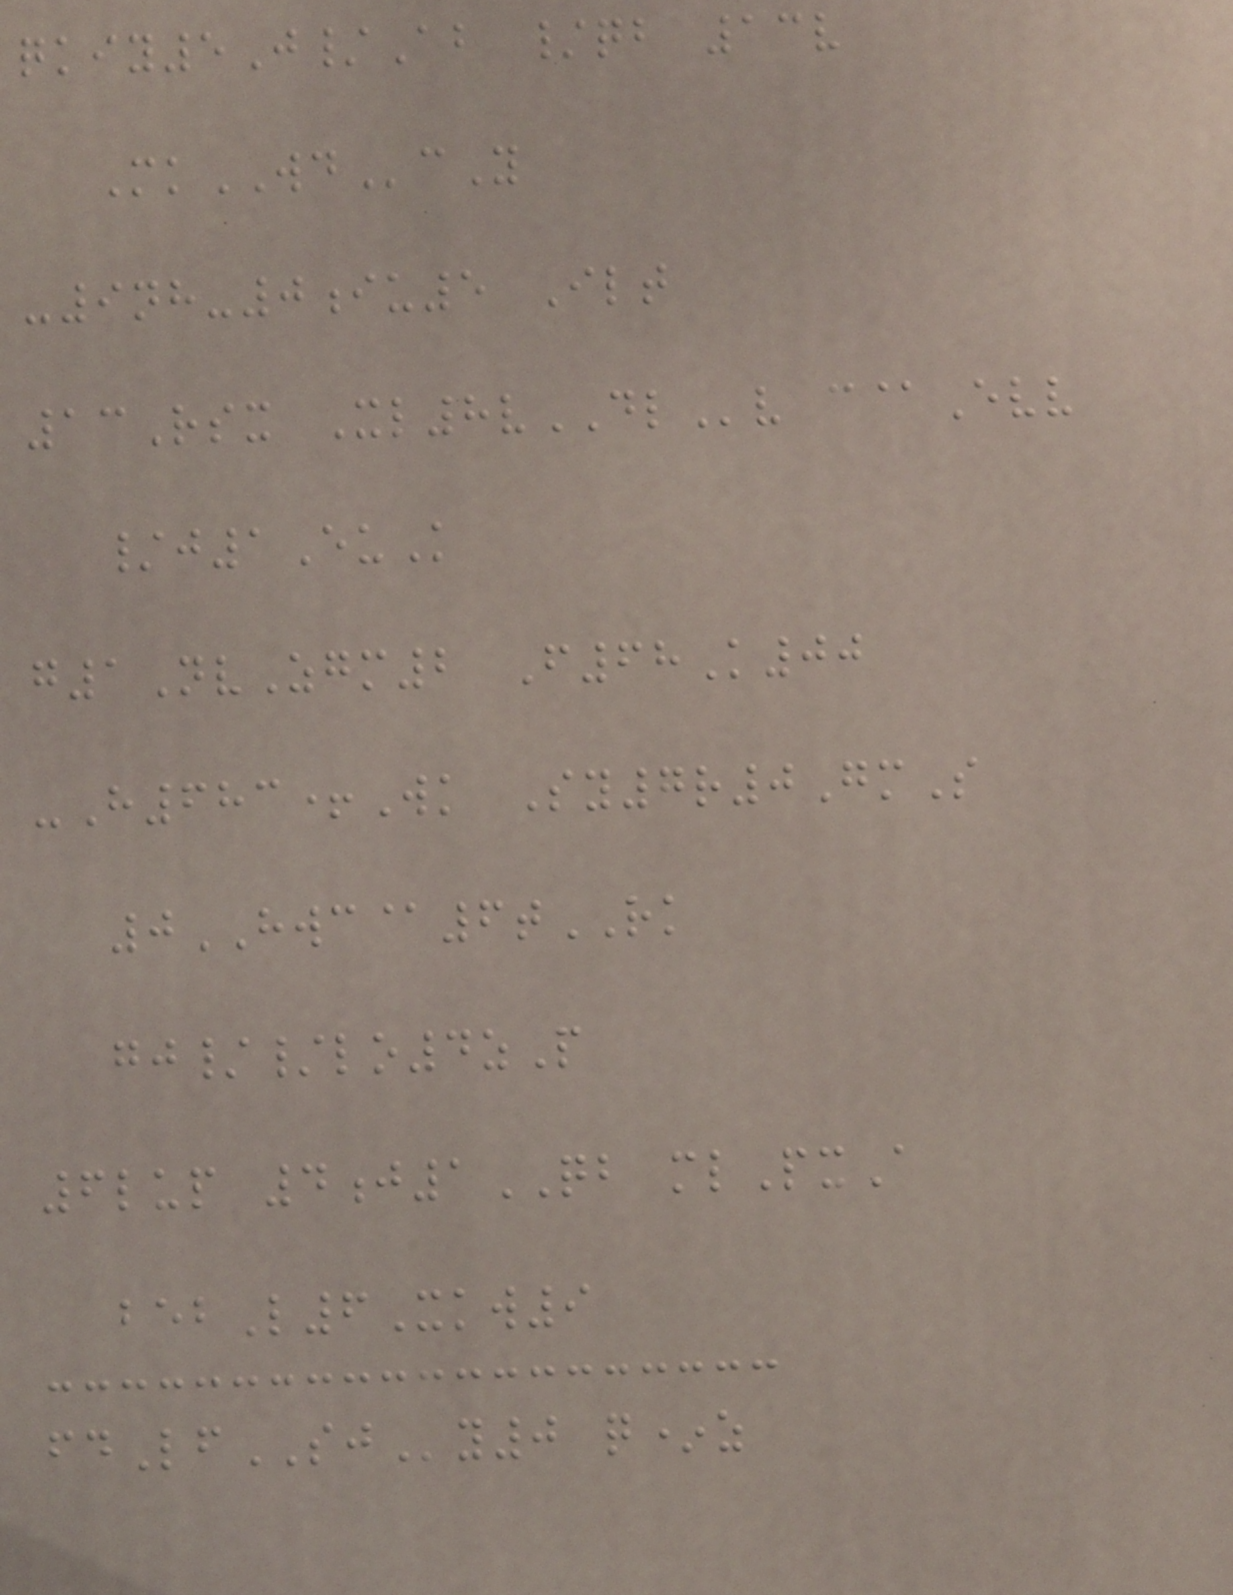qkiy5J/Ab /qb 13v
MkWDcY
-9nh-0iu5 Ilt
13Rsx Xl8vDLv c@Evv
/j1EuK
g1NvZgm2 F68K00
-H683+Wk Sy7r0GmS
0HWC@6tRK
gj//lo4zP
6lup 4j1QB mlPxA
bebL6Xkw9
fdLfSJy0 q*z
